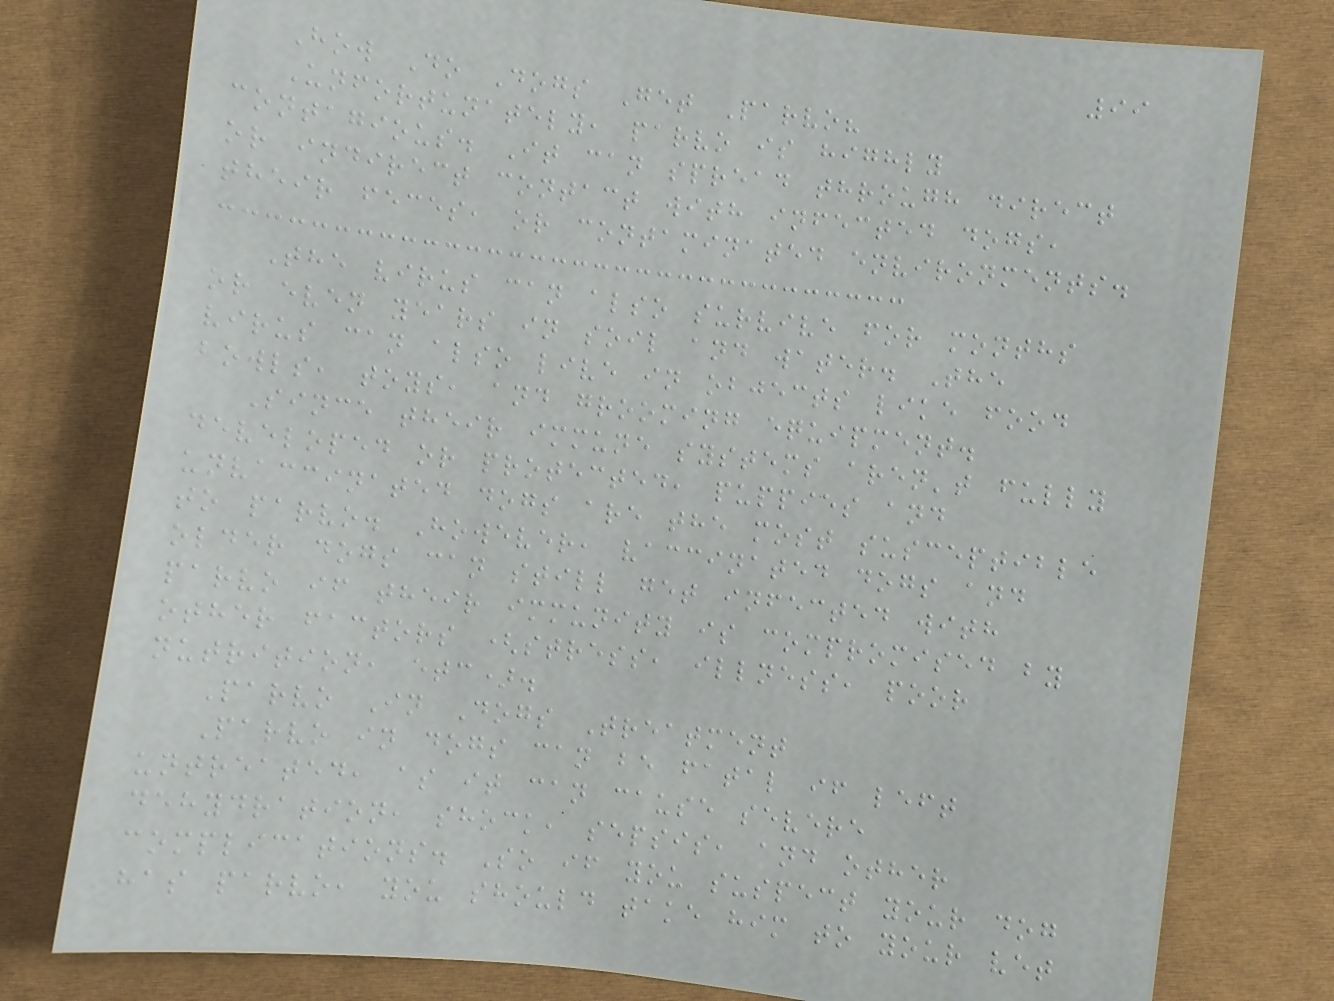99
How Do Dogs Get Parvo?
Unfortunately, parvo is highly
contagious. It can spread through direct
or indirect contact with infected dogs,
their feces, or contaminated environments.
The virus can also survive for months
or even years in soil and water. The
virus can also live in objects like food
bowls, toys, and grooming equipment.
Since their immune systems aren't fully
developed or protected, puppies and
unvaccinated dogs are the most susceptible
to parvo. However, vaccinated dogs and
older dogs can still get infected with
parvo if their immunity is compromised by
other factors (stress, illness, poor
nutrition, etc).
Parvo In Dogs Treatment
Parvo in dogs can be fatal if left
untreated, as it can cause severe
dehydration, shock, sepsis, and other
complications. So if you suspect your dog
has parvo, you should take him to your vet
